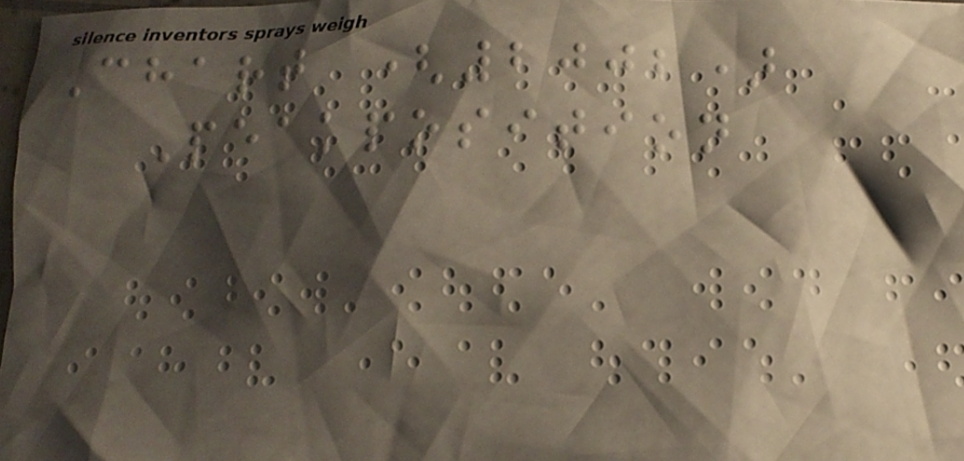Chart (2002)
Peakposition
